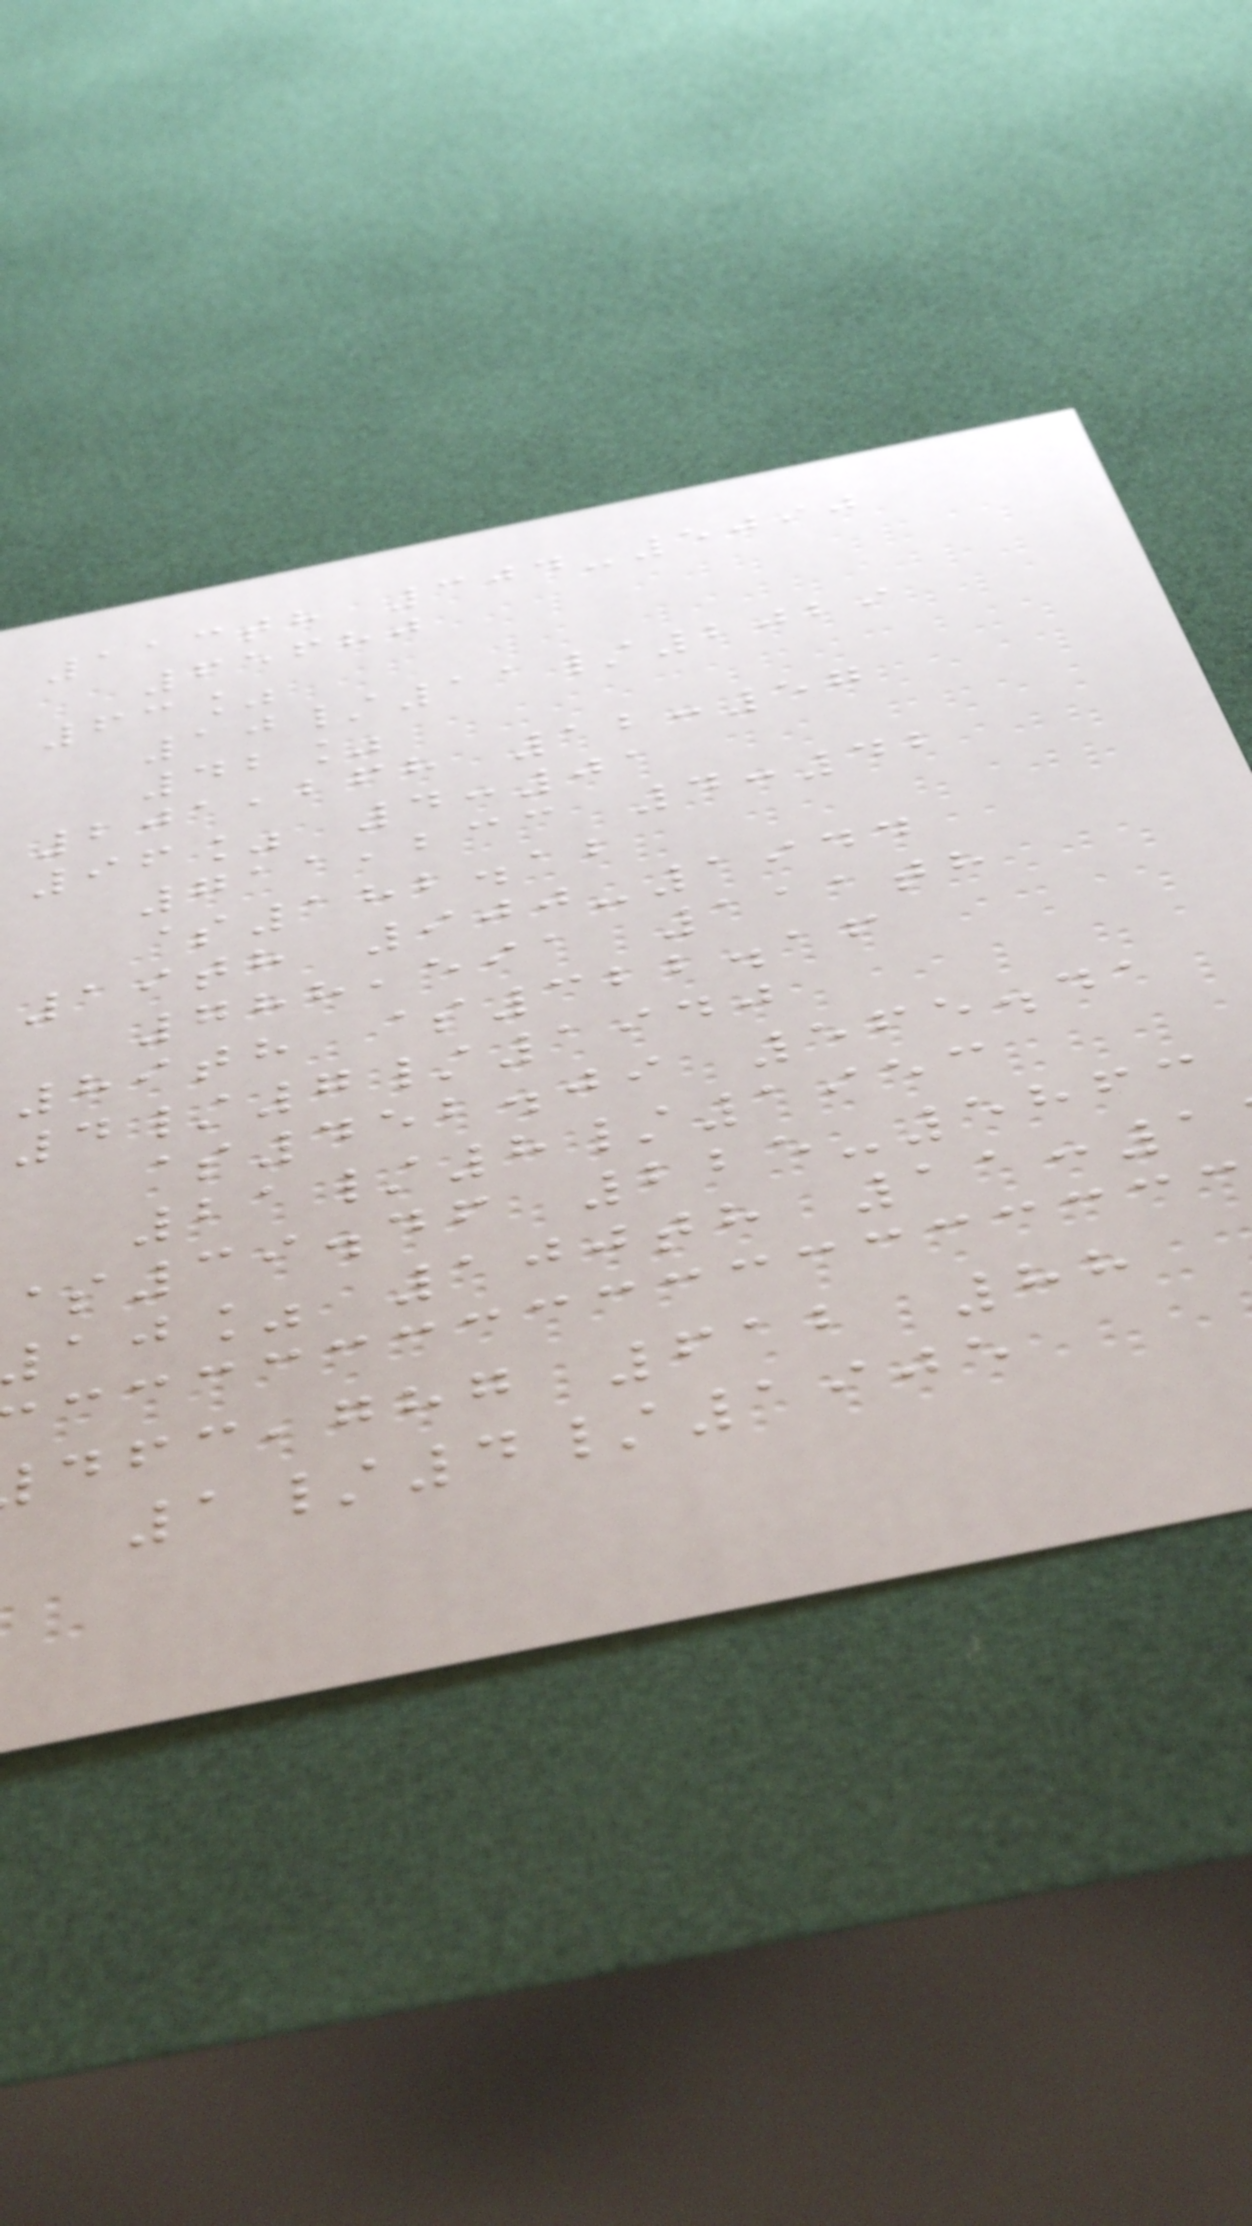113th 304-5090
65680
63%
10/11/2029
42%
201,268 12:57
96% 4:01
711,233 4:42
$182.12
19th 900-1944
788,591 111th
89th $322.16
4/7/1940
$452.09 565.41
21/8/1953
$39.46 225-5863
aj% 100th 11:1
,ghg 612 88
1/4/1905
